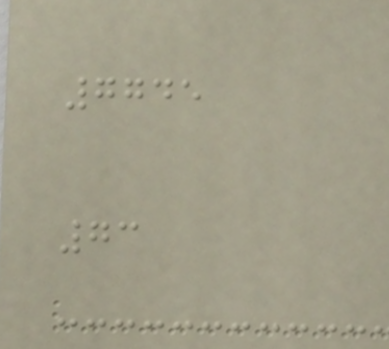7745
73
